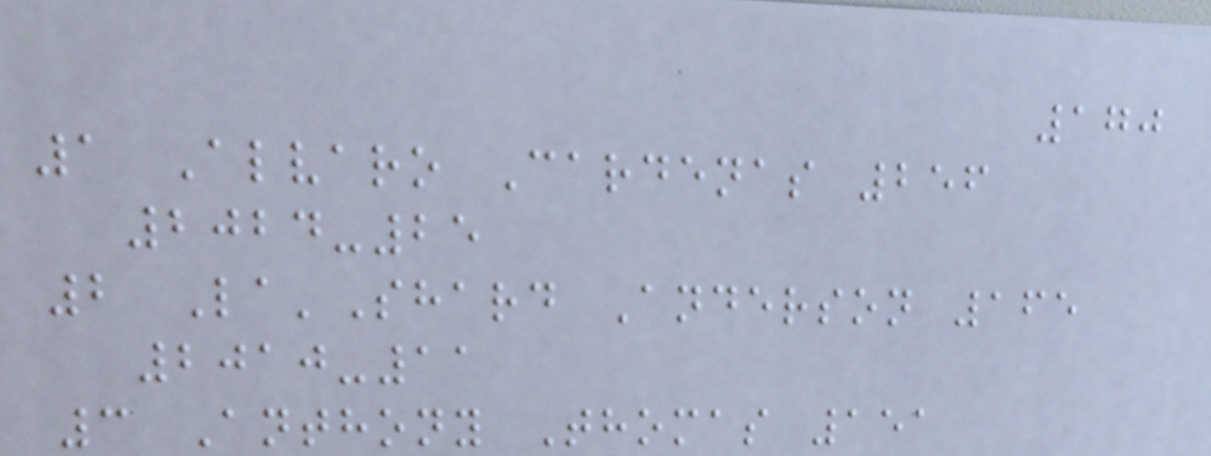170
1 Alvaro Cardenas 256
2024-25
2 La'Shard Anderson 165
2010-11
3 Anthony Thomas 151
